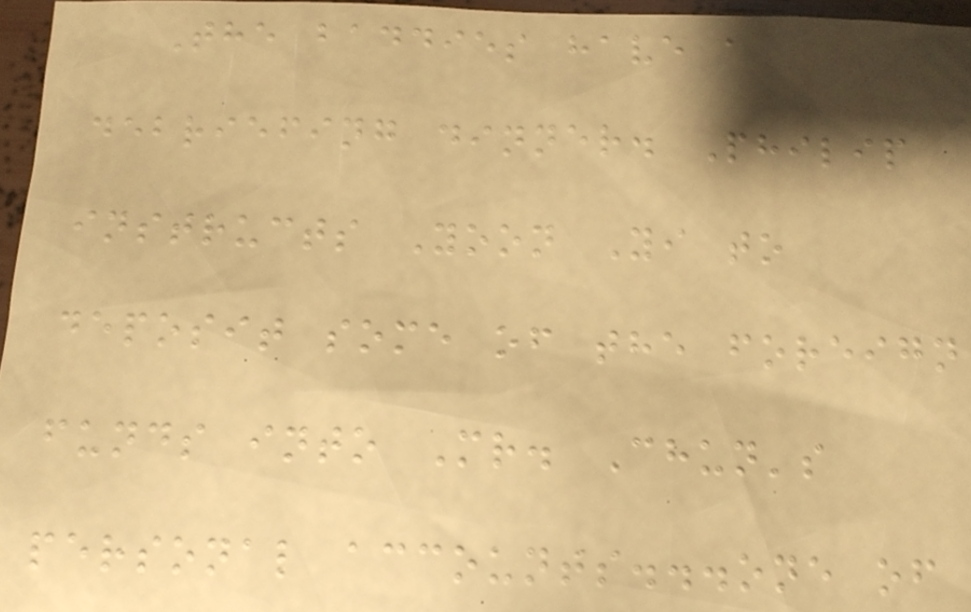The baddies have a
debriefing dinner. Philip
instructs Yoon Yi to
deposit some of the foreign
funds into Mr. Chun's
personal accounts...one of
